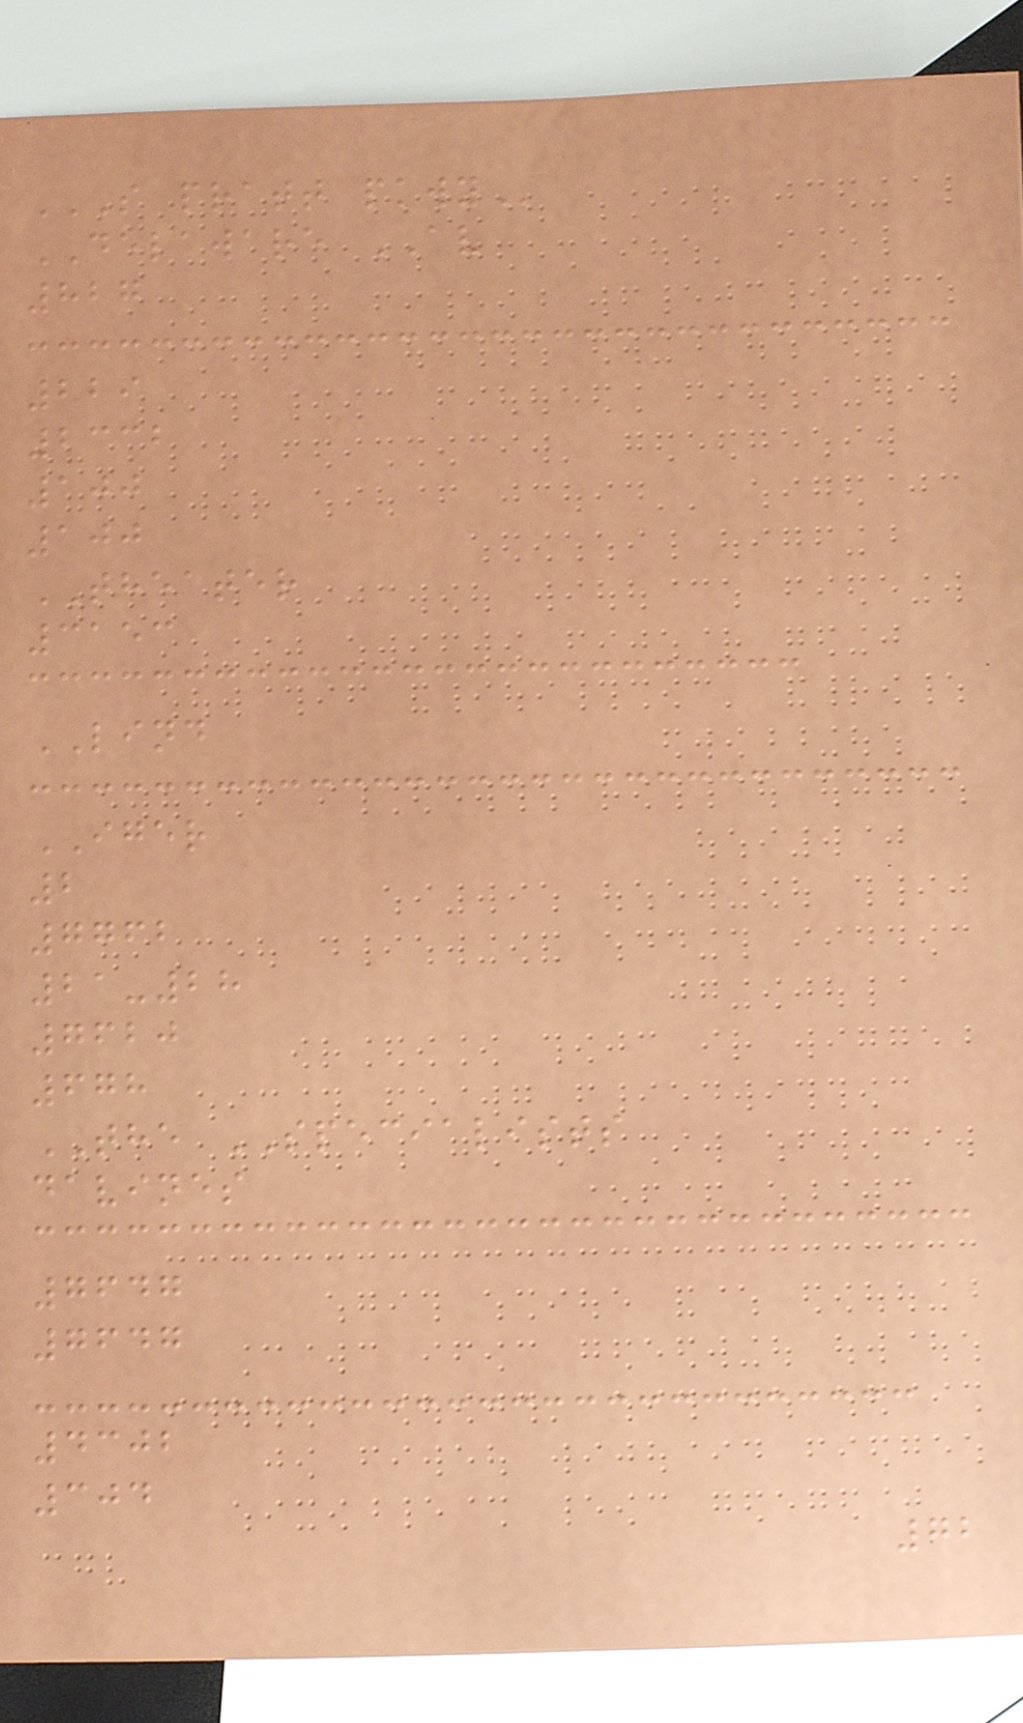S PRATT PKWY
DELAWARE AV
827
229
2332
100
100
THEATER
3153
LIND
IGER
2
7762
21-28
7620
678
THE SPECIALISTS
davines
7647
7647
4302
304
72
